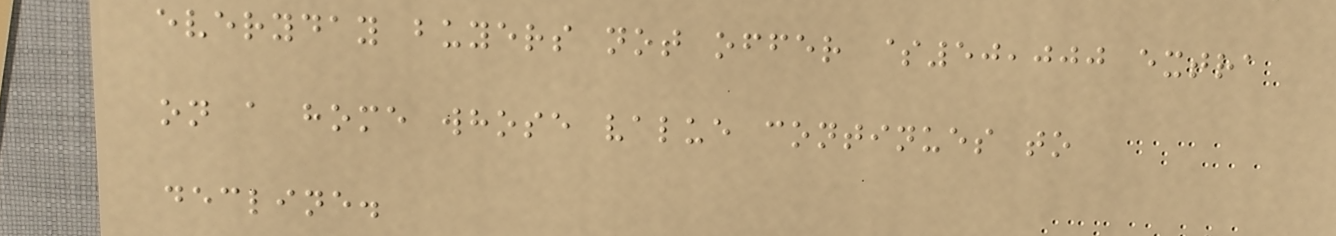everyday buyers not offer $50,000 extra
on a home whose value continues to
decline.
